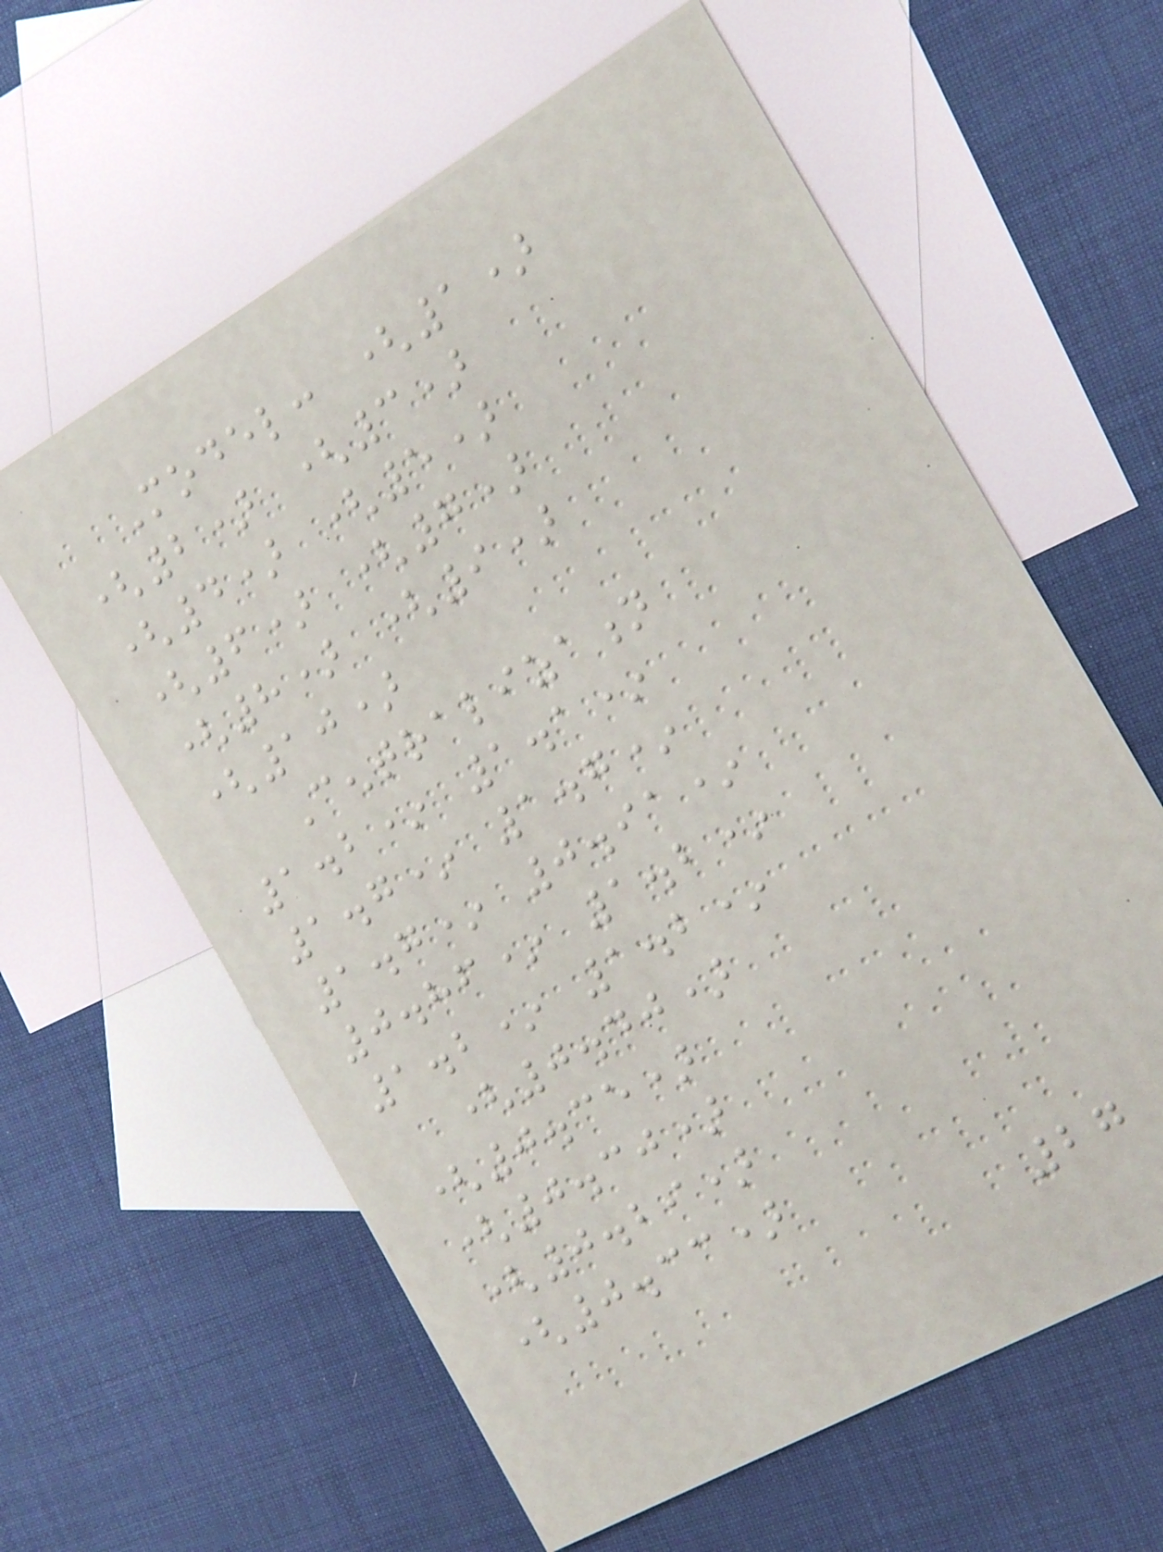Model: (1)
(2) (3)
(4) (5)
(6) (7)
(8) (9)
(10)
Centralization
1.2* 1.1*
1.7* 1.7*
1.7* 0.91*
0.86* 1.2*
1.2* 1.2*
(0.40)
(0.35)
(0.30)
(0.29)
(0.33)
27
